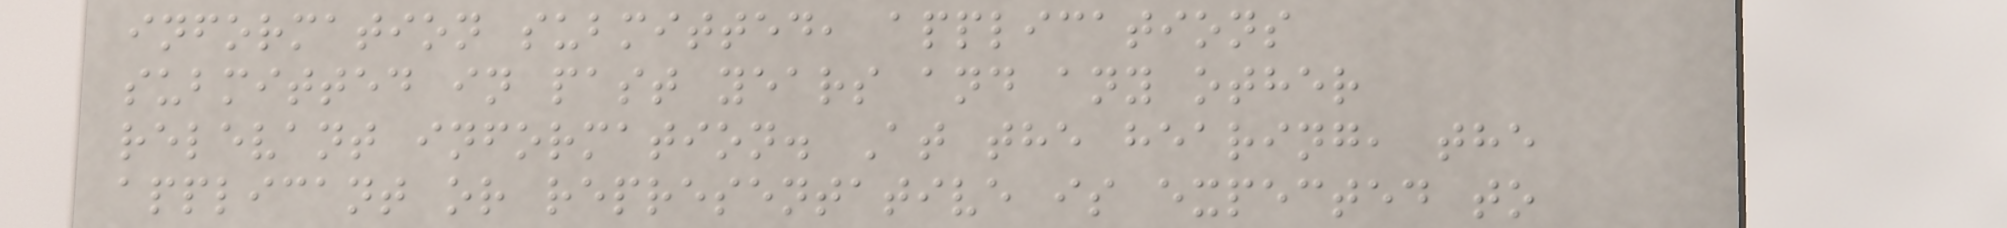information submitted, applications
submitted in past years and any other
relevant information. At the hearing, the
applicant or representative is expected to
